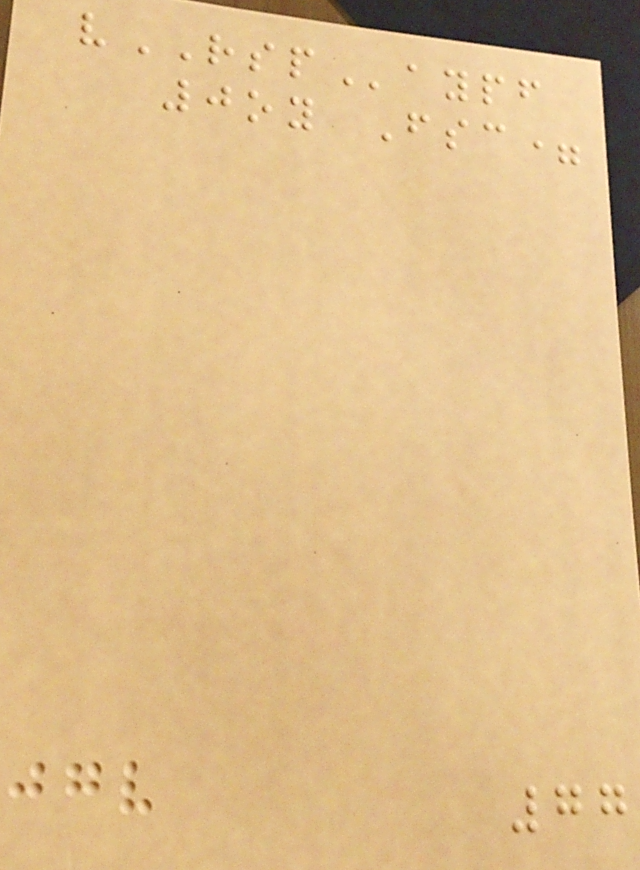vRSPaypf
0oy Fsc=
77
